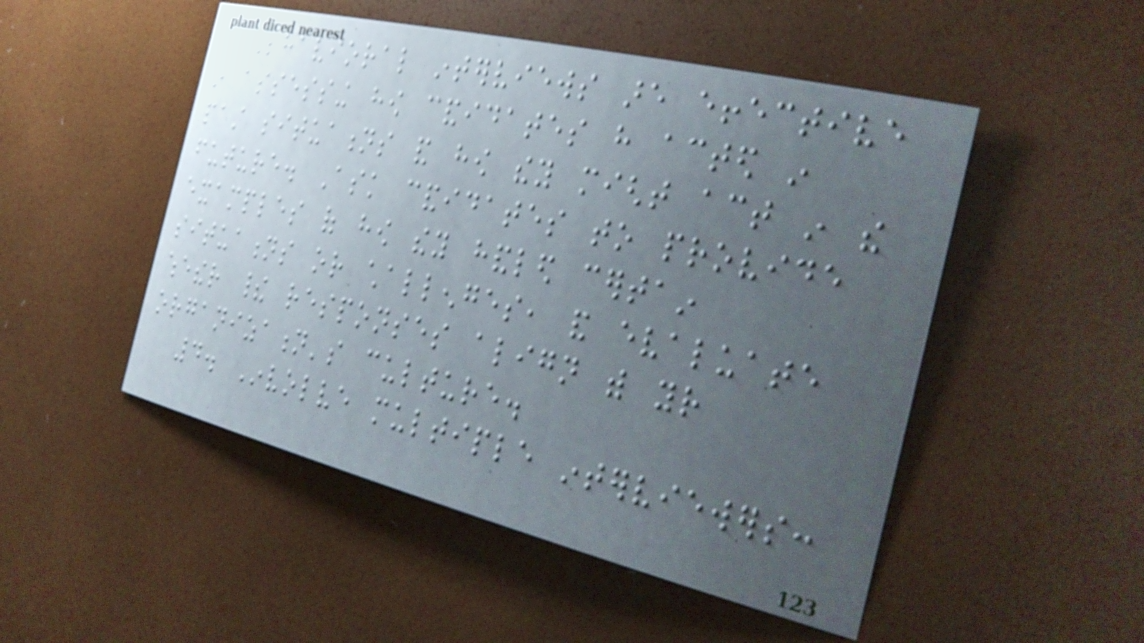Behavioral interviews are effective
in assessing how candidates have acted in
past situations and how they might act in the
future. Ask candidates to provide
examples of how they handled certain
situations or challenges, and evaluate
whether their responses align with your
organization's culture.
4. Involve multiple interviewers:
